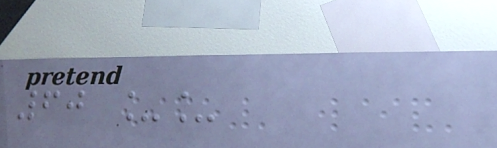60 __
